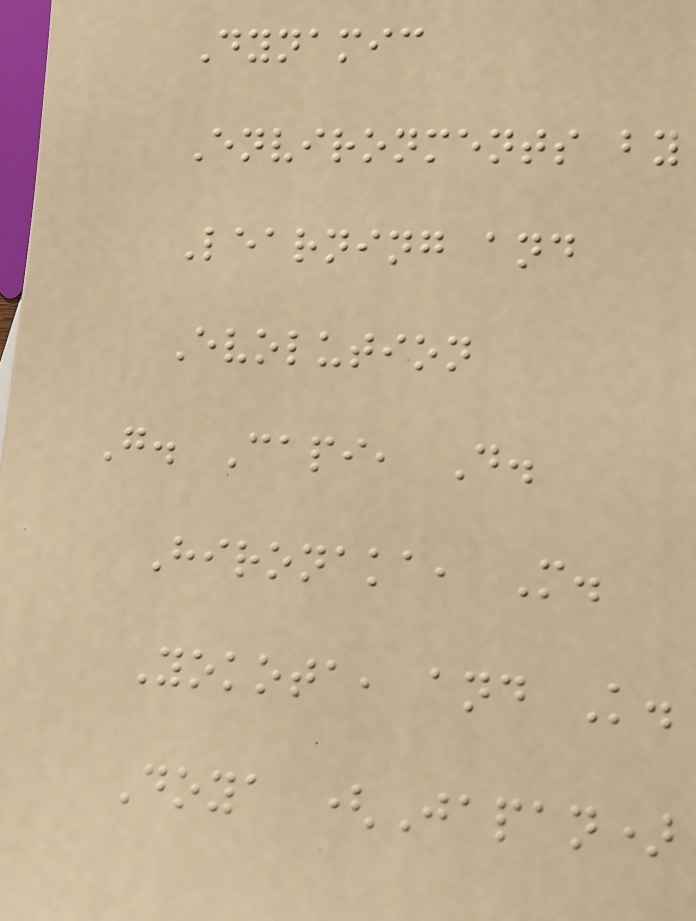Dynamic
Environments by
Learning and
Evolution
G. Capi, D.
Hironaka, M.
Yokota, and K.
Doya (Japan)
